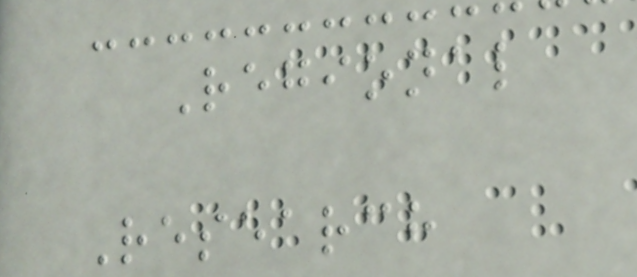Regional
Research
